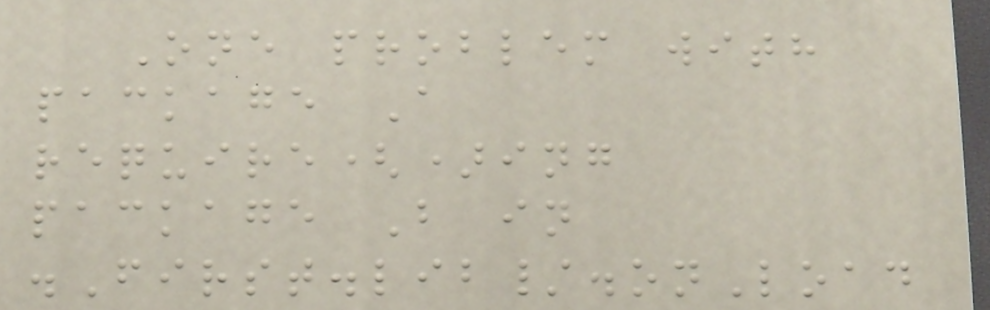One problem with
package A
require()ing
package B in
.First.lib/.onLoad
